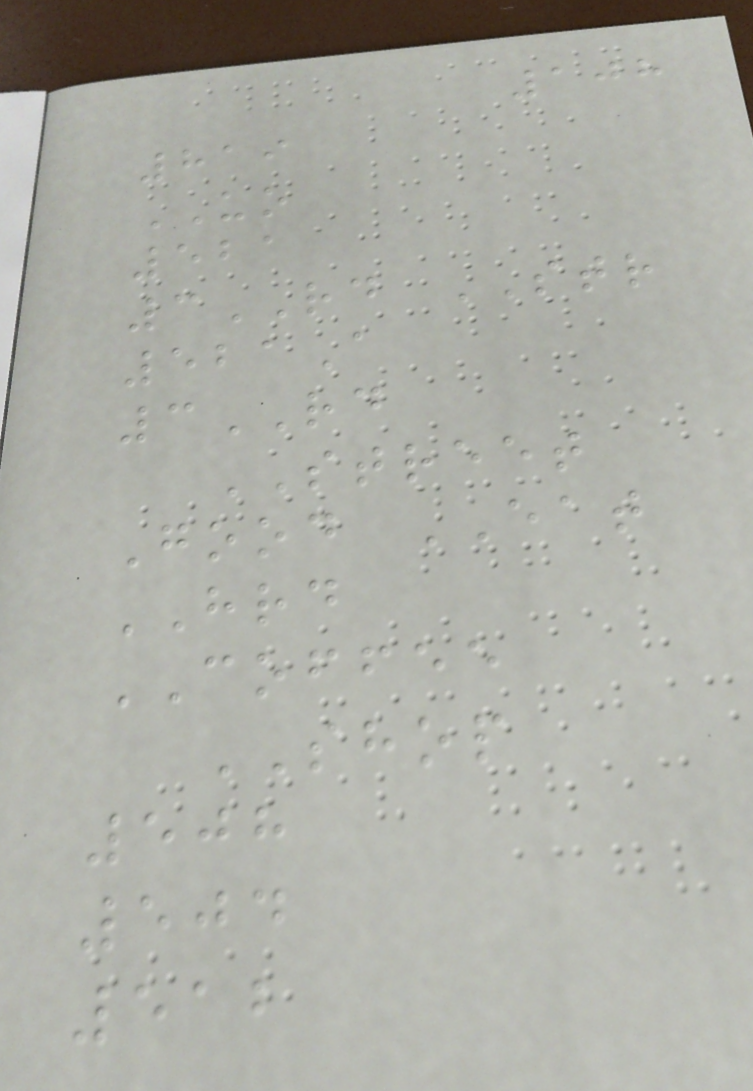108
819
UO
521
3RD STR
521A
3RD
STREET
Good EAT
HRD
COFFEE
SHOP
508
504
512
